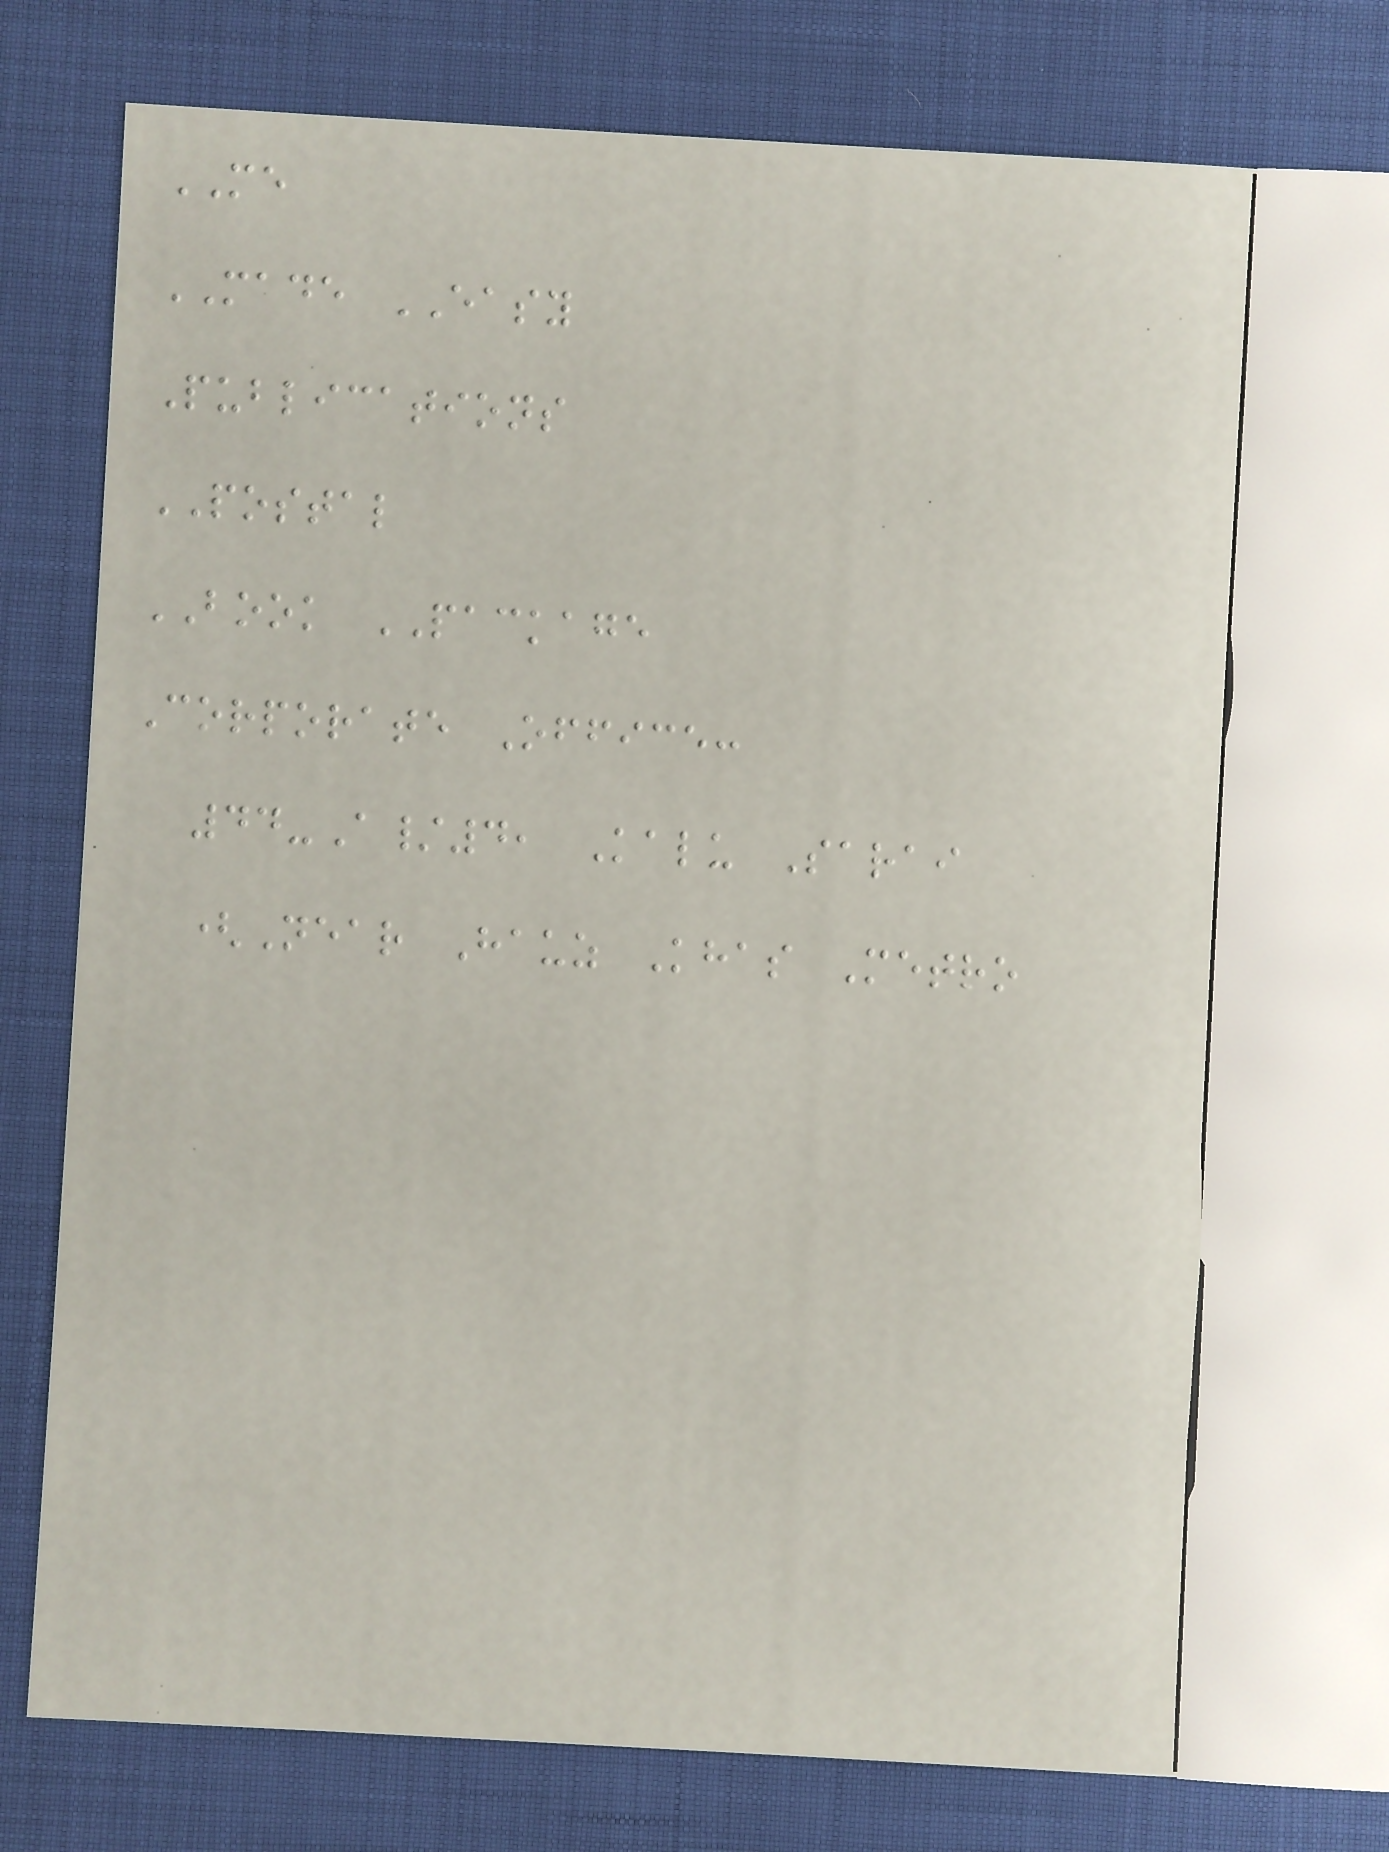ME
MADE EASY
Publications
POSTAL
BOOK PACKAGE
Corporate Office:
44-A/4, Kalu Sarai
(Near Hauz Khas Metro
